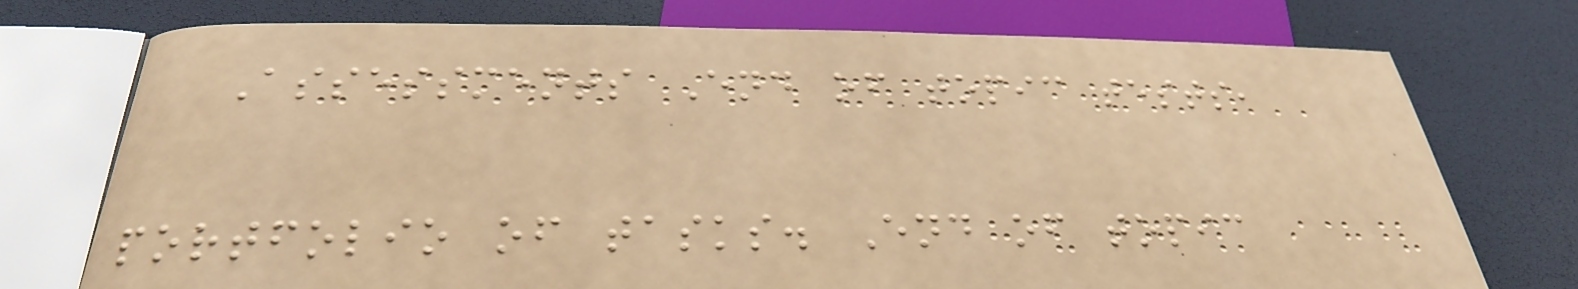Assessments End of topic tests,
portfolio of tasks. End of topic
